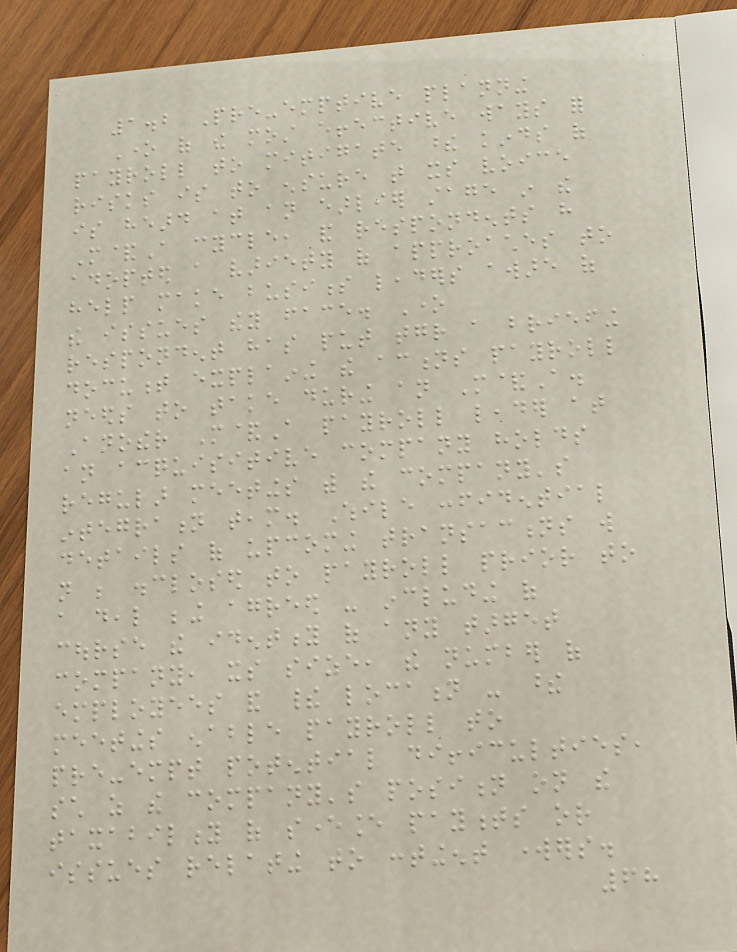1.2 Pre-emptive planning
One of the most effective ways for
payroll to mitigate these kinds of
risks is to ensure that its voice
is heard at an earlier stage in the
M&A cycle, and respondents have
adopted a variety of approaches to
help make business leaders aware of
the issues they face. One
respondent has put together a briefing
document explaining the actions payroll
needs to take during an M&A.
Another M&A payroll leader at
an acquisitive company holds
regular meetings with the company's
integration team. While confidential
details of upcoming transactions will
not be disclosed to payroll prior to
a deal being agreed - including of
course the identity of any target
company, its size, the number of
employees and their location - these
meetings enable payroll to
pre-empt potential difficulties,
such as the company's position on the
taxability of severance payments or
issues relating to contingent workers.
68
